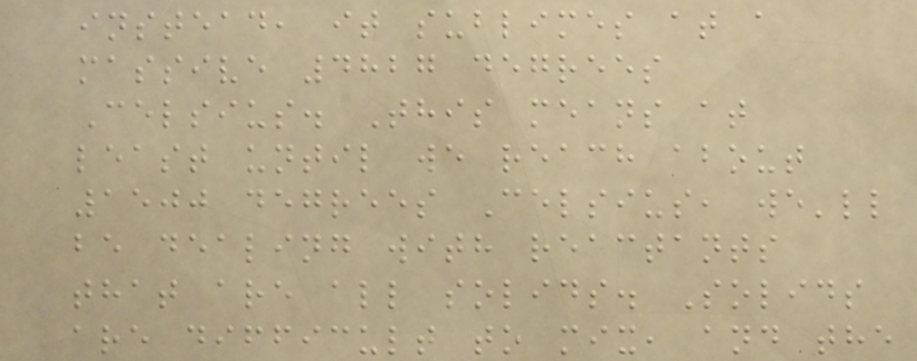instead, it sublimes at a
massive 4827 degrees
Celsius. This means at
least until we reach about
1500 degrees Celsius, we'll
be dealing with reactants
that are all solids. Solids
are difficult to mix, and the
